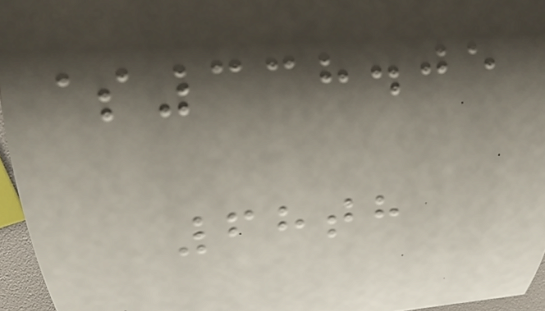$338.05
68th
